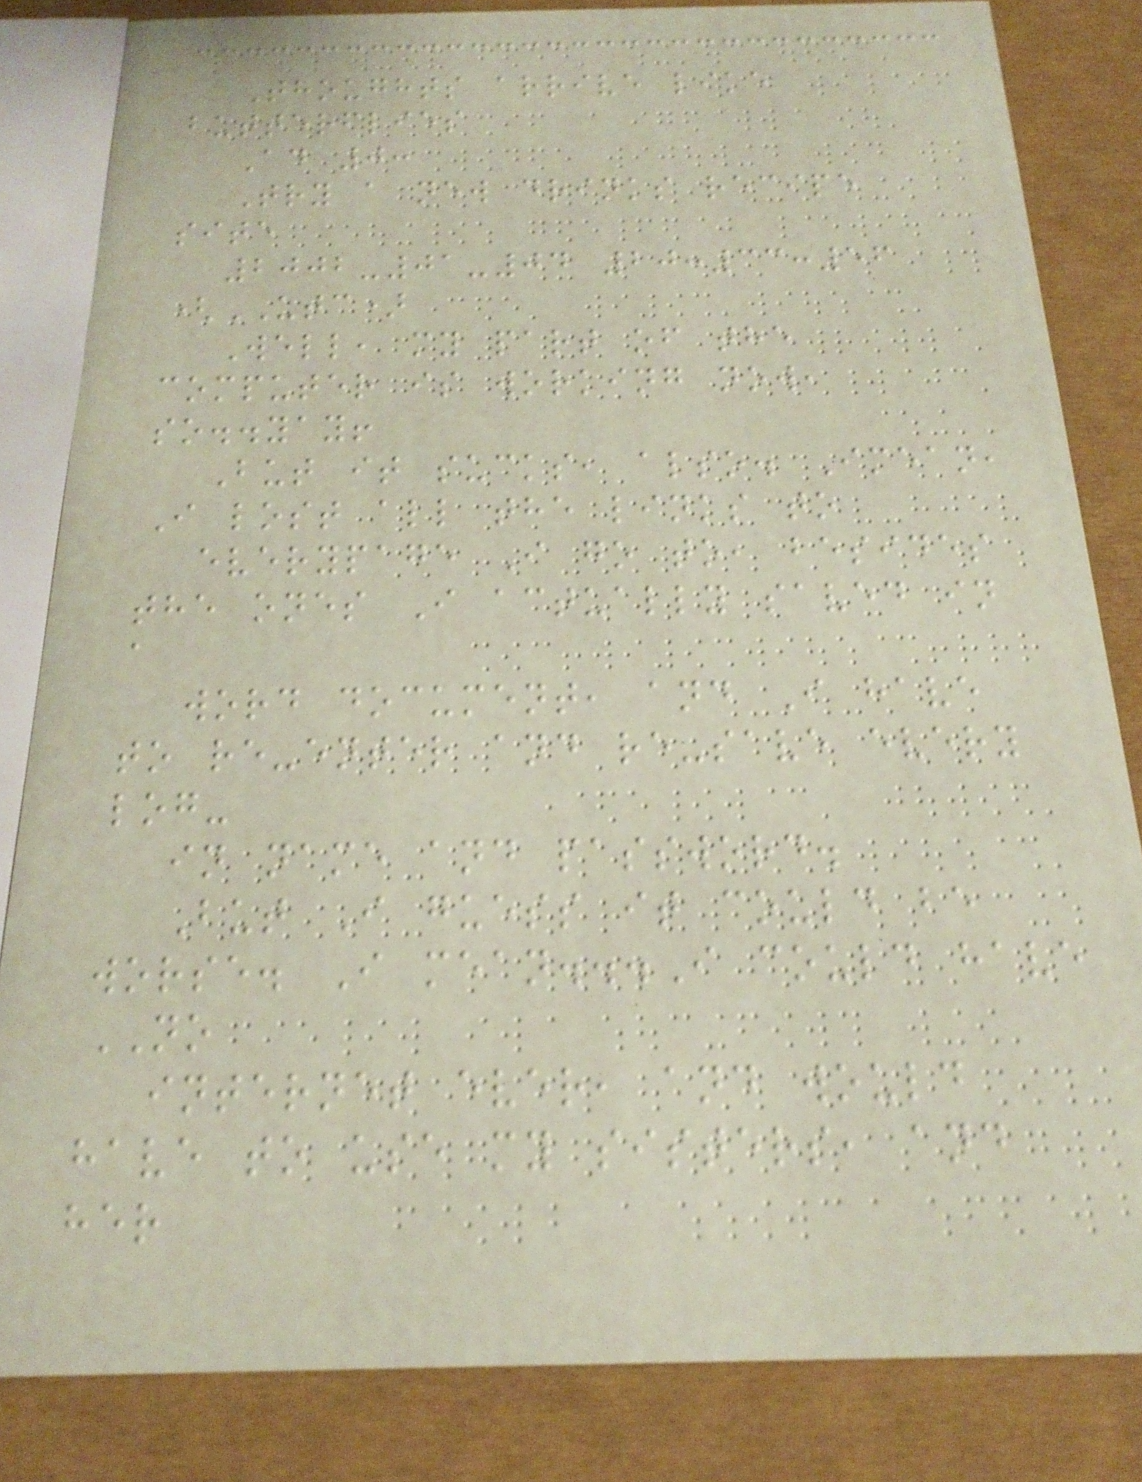Thoughts arrive like
butterflies
Ad 0:
Try a new drinks recipe
site
2002-01-04 20:33:56
(UTC)
Well, my part of the
computer is working now,
so..yay!
But it sucks, also. Imean,
I lost all the links to
everypage I go to, besides
the ones I actually saved in
a
word document, and I have
to re-enter and re-save every
log-
in name and password.
But I guess it could be
worse. I mean...I could have
NO
internet ever, and would
have to use my sisters, and
her
